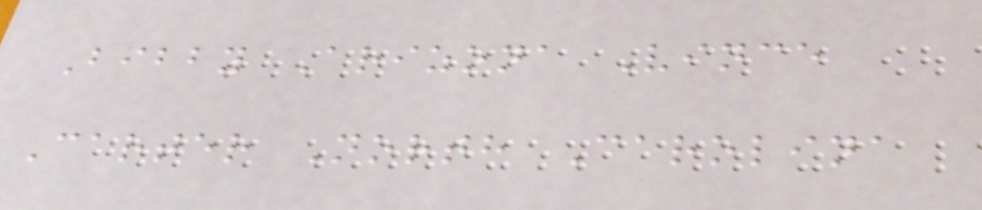Bibby Arizona Vince
Carter North Carolina
